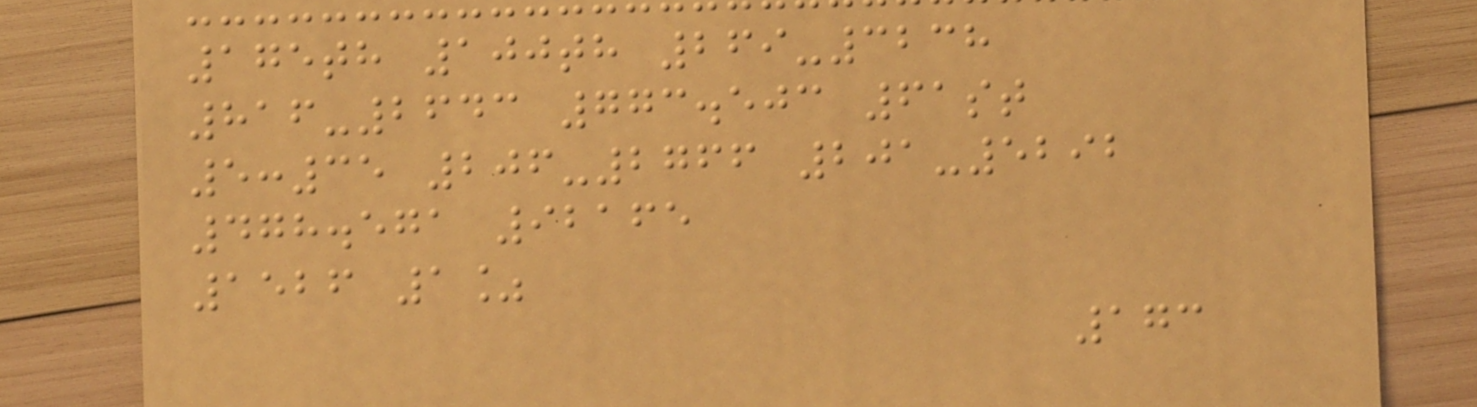175th 100th 269-3238
816-2643 773.503 61st
5:35 206-2766 201-5292
478.571 92165
1526 1%
173
